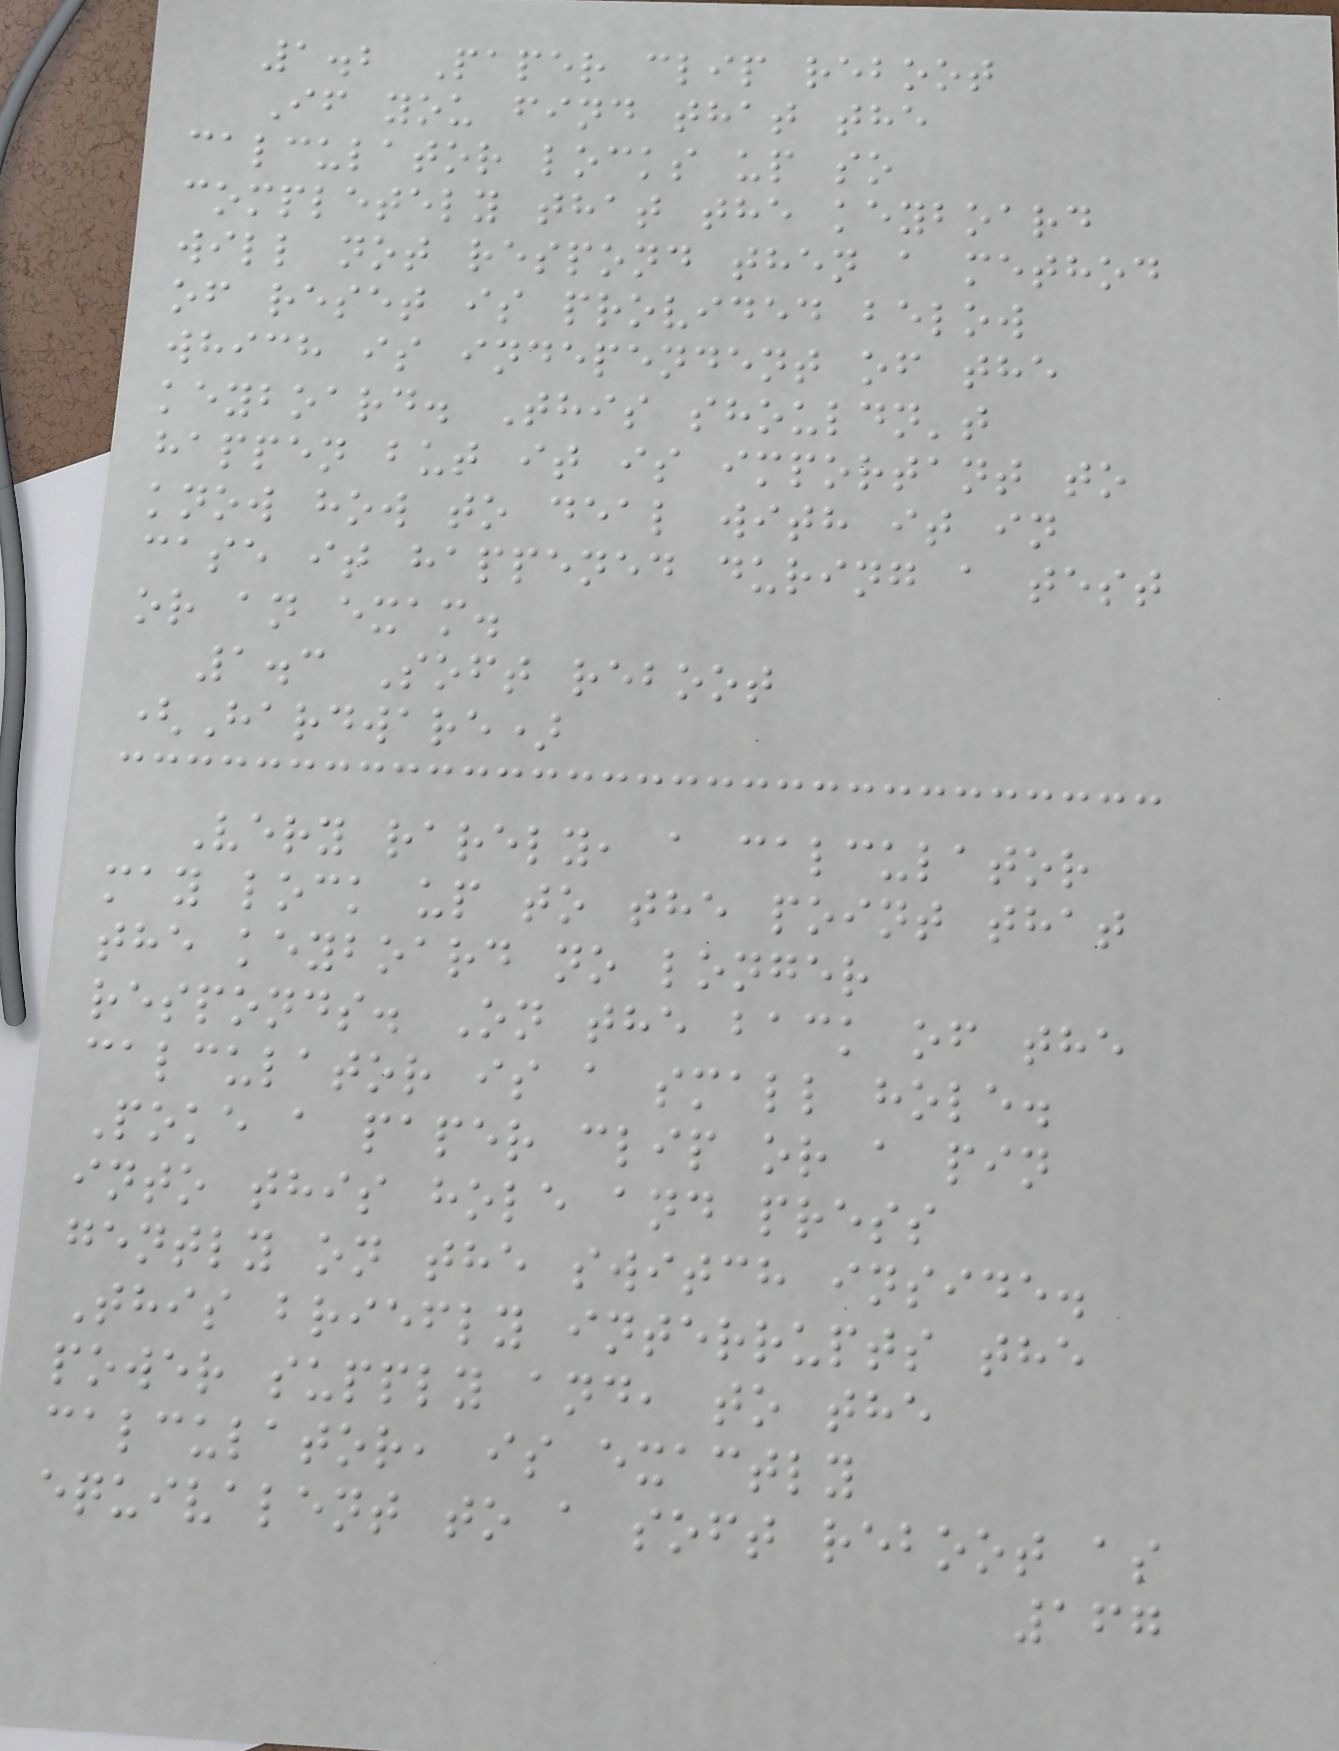1.2 Paper clip reboot
If you find that the
calculator locks up so
completely that the keyboard
will not respond then a method
of reset is provided below
which is independent of the
keyboard. This shouldn't
happen but it is important to
know how to deal with it in
case it happened during a test
or an exam.
1.3 Soft reboot
(Hardware)
Very rarely, a calculator
may lock up to the point that
the keyboard no longer
responds. On the back of the
calculator is a small hole.
Poke a paper clip or a pin
into this hole and press
gently on the switch inside.
This briefly interrupts the
power supply and, to the
calculator, is exactly
equivalent to a soft reboot as
167
